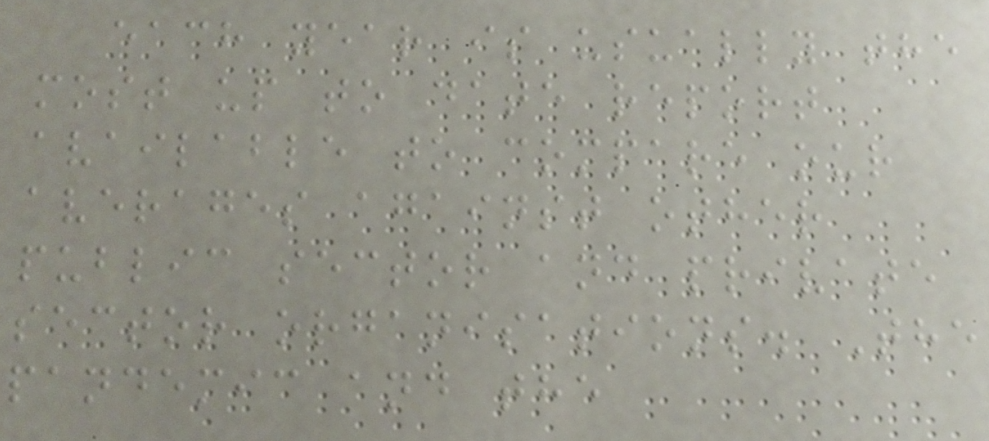each year is usually the
most up to date report
available to compare our
averages against other
public sector and private
sector organisations. The
pandemic and the
